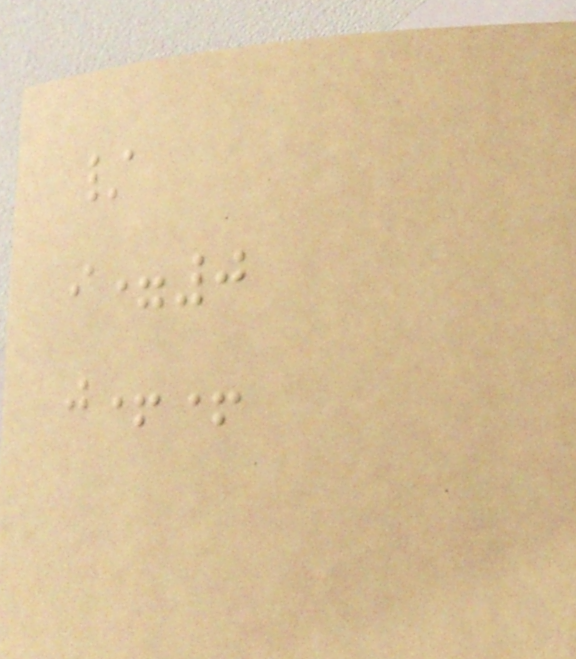/
i=0
j++
